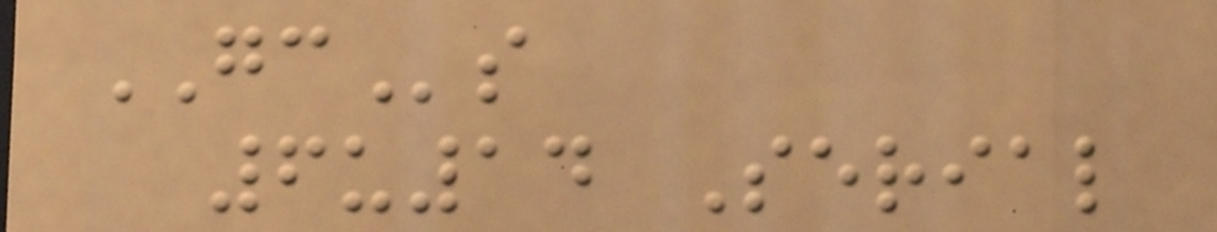GCs
6u14 Serial
